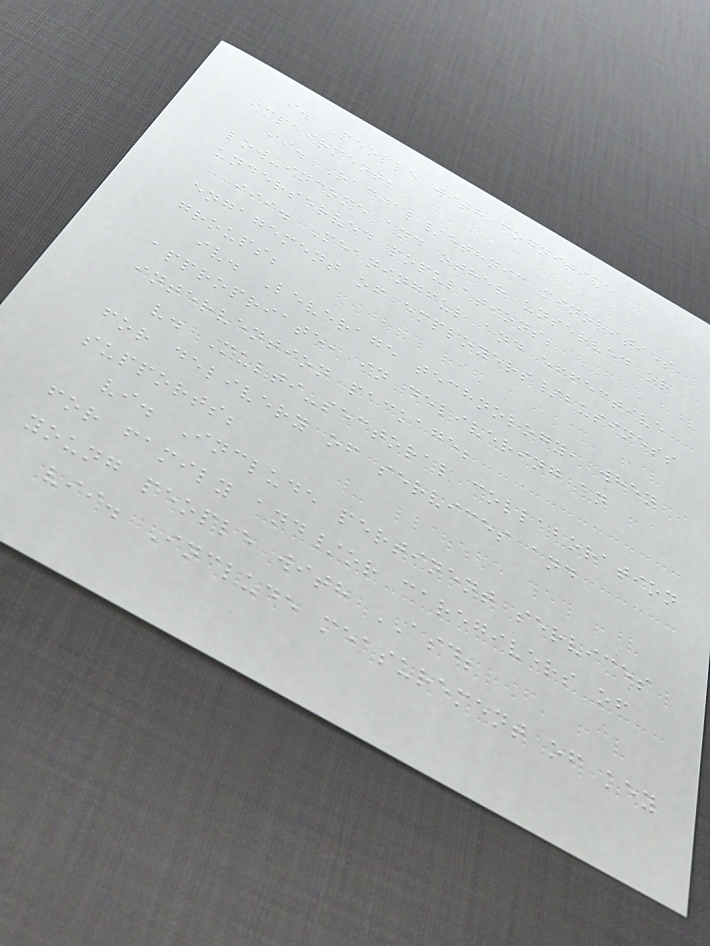i. People with cognitive
impairment;
ii. Racial/ethnic minorities,
low-income and other unserved or
underserved populations;
iii. Meaningful and effective
engagement of employers/business
groups;
iv. Leverage technology, when
appropriate, in delivering an
intervention package;
v. Multi-sectoral collaboration
for delivery of services and
supports;
vi. Include pertinent services
for family and/or caregivers of
young people with ASD;
vii. Include measurement of key
